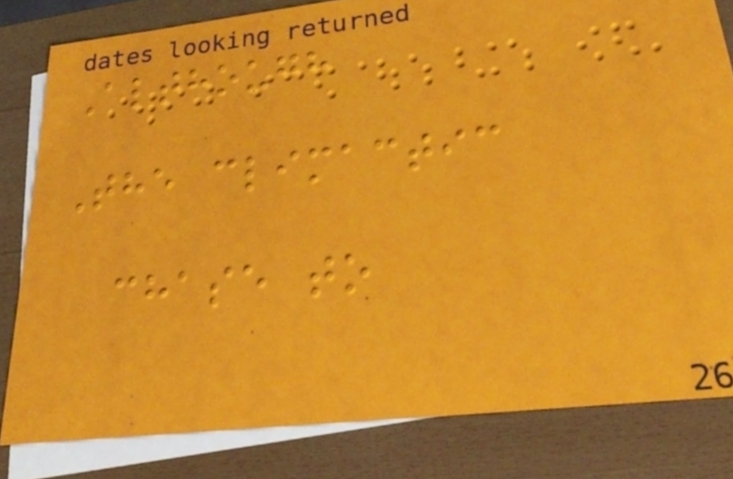Although
The climactic
chase to
